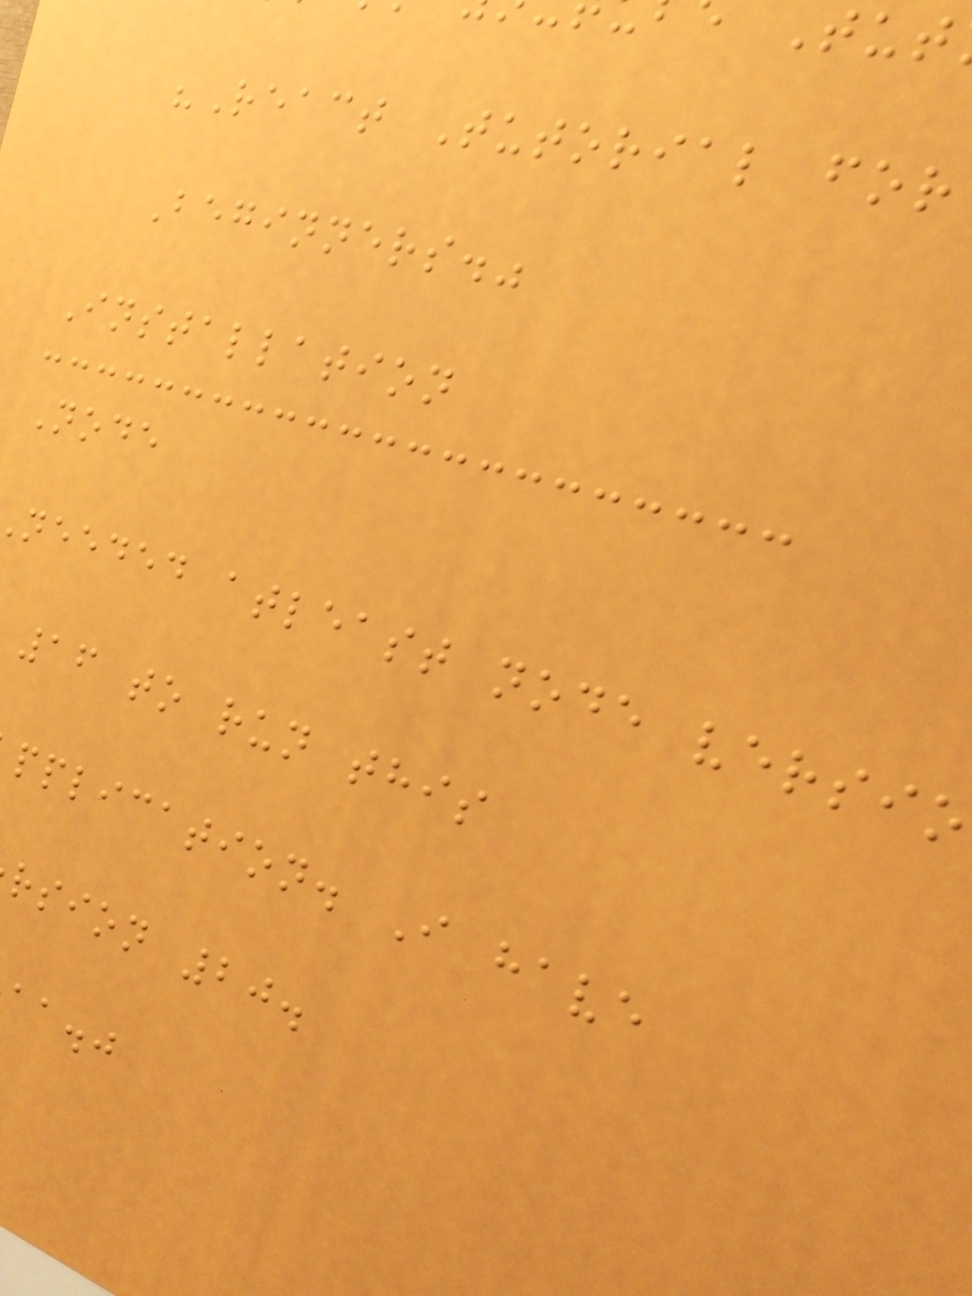"React Tutorial for
Beginners."
Installation
Node
needed atleast node versio
16 to run this
pplication. I have
rsion 20.
aa.j
